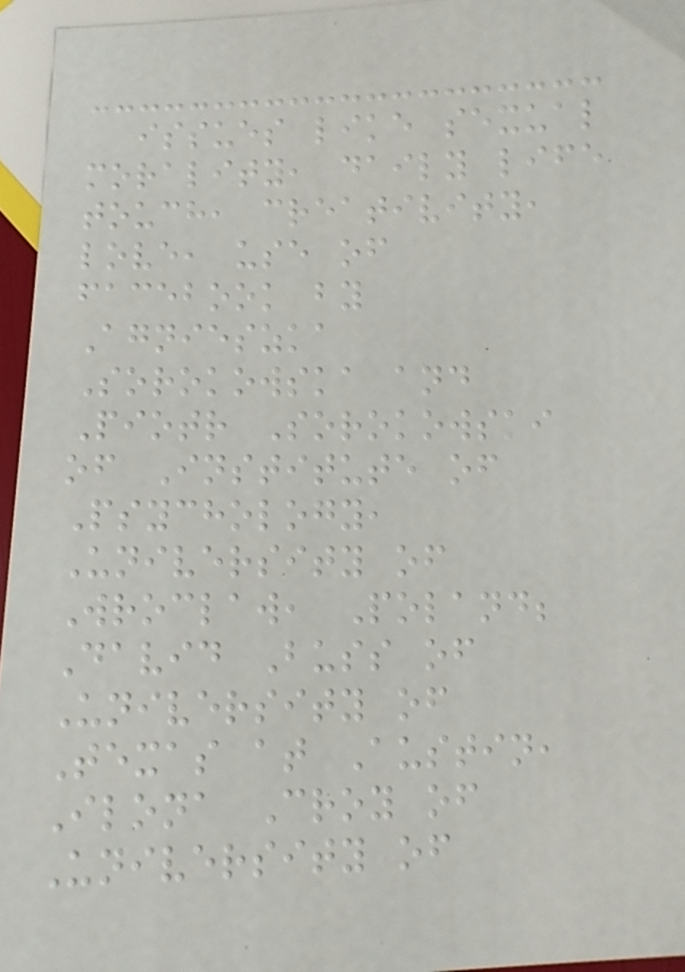issues like sexual
morality, daily life
touch, creativity,
love, use of
facebook by
Agnieszka
Sorokowska and
Piotr Sorokowski
of Institute of
Psychology,
University of
Wroclaw, Poland;
David Buss of
University of
Texas at Austin,
Ilona Croy of
University of
